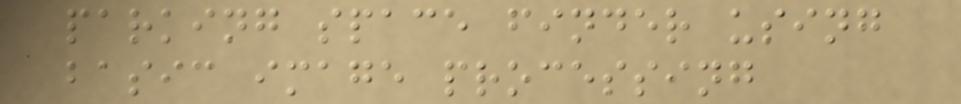parking space finder using
basic image processing
